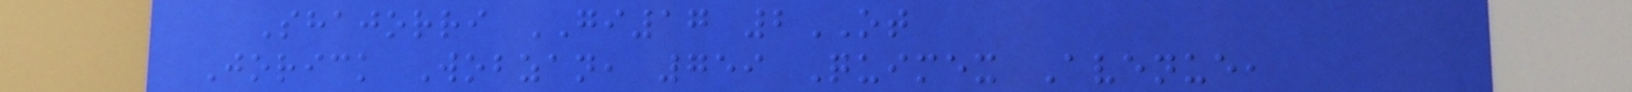Shajorri GI17 2OT
Jorick Wobzan, 759 Quimex Avenue,
